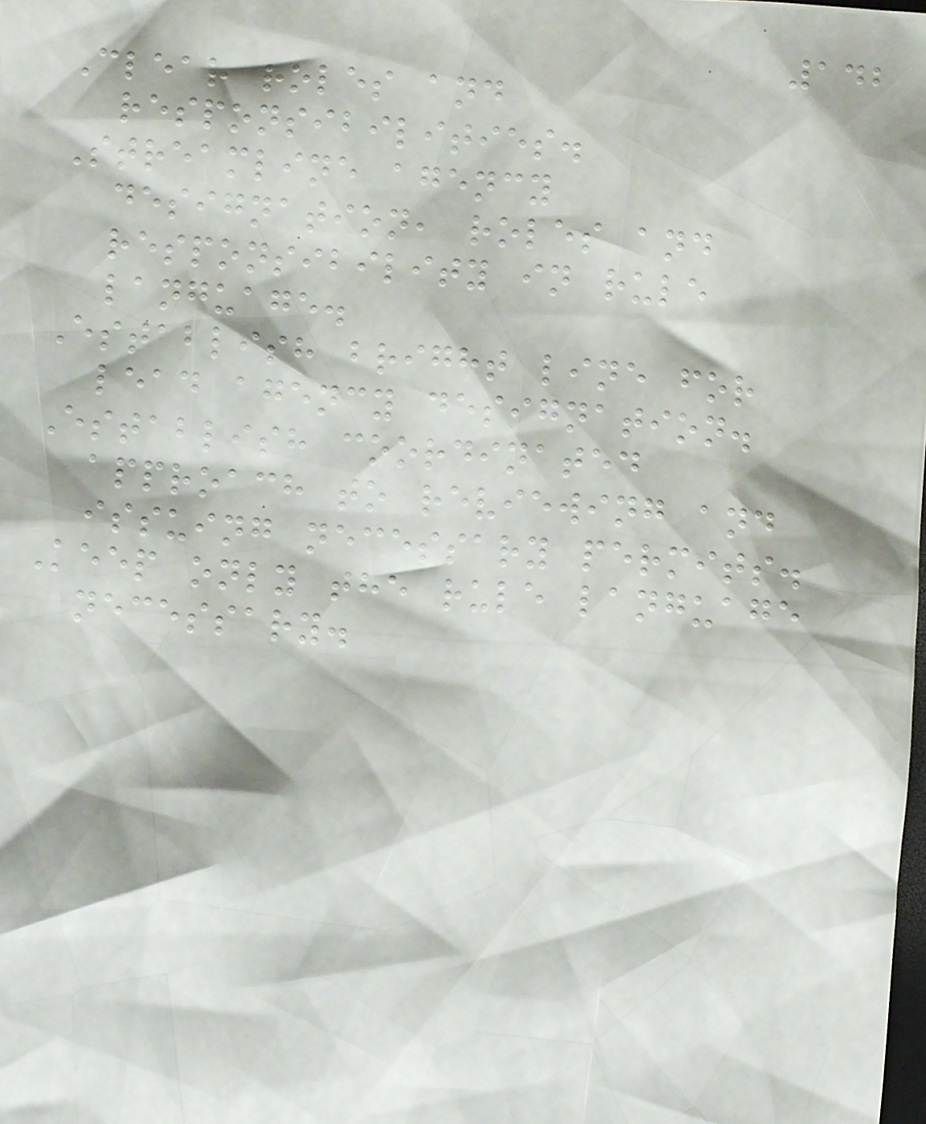142
Clear roles and
responsibilities.
Streamline agency
designation, roles and
responsibility in rule
language.
Establish bright line for
lead agency designation.
Establish coordinated
approach to reviewing and
issuing necessary permits.
Keep only the rule language
necessary.
